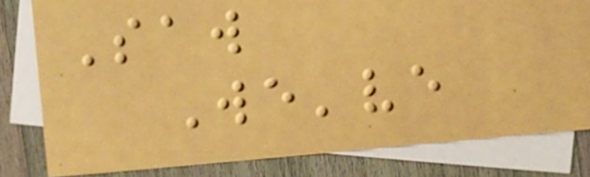Saw
We've
